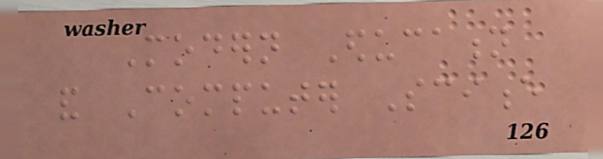Modern Education
and Computer Science
